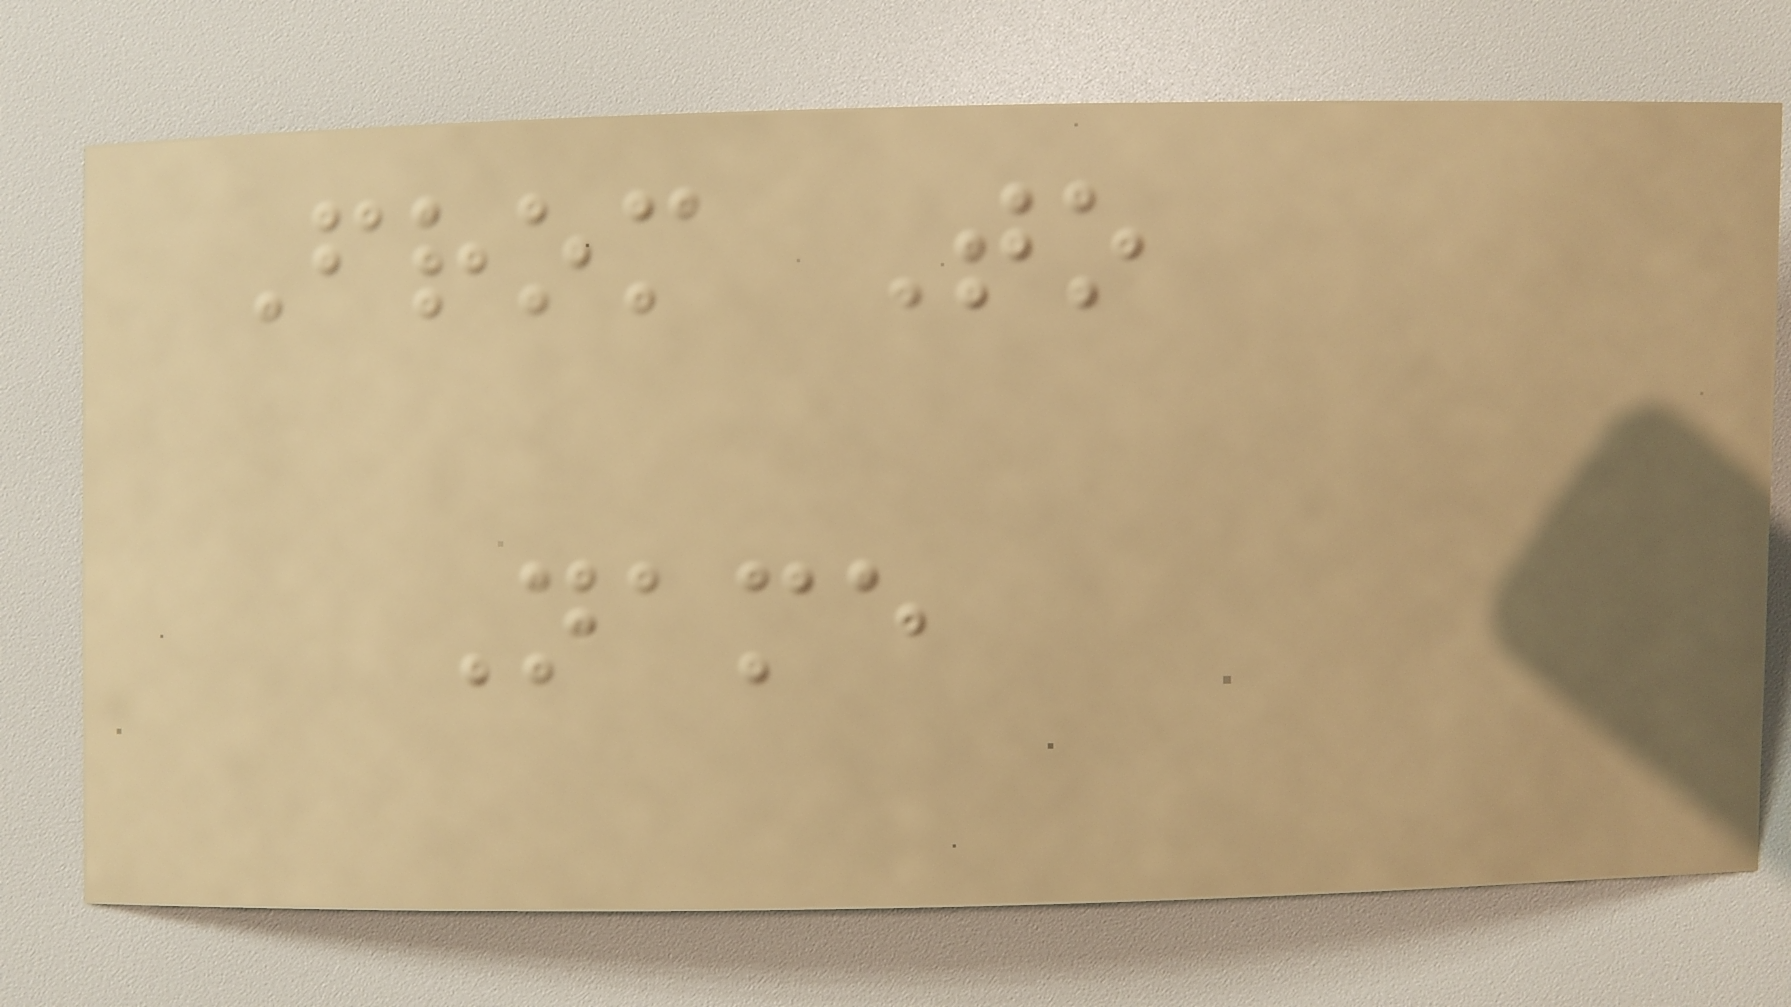From To
Name
